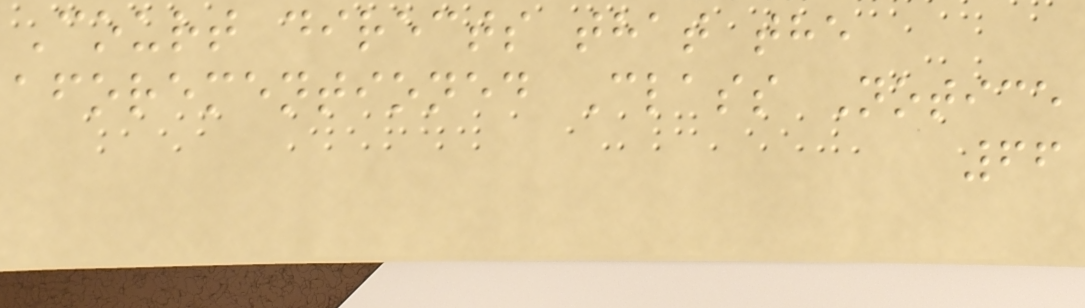Court directs that the
aforementioned Class Notice
66
